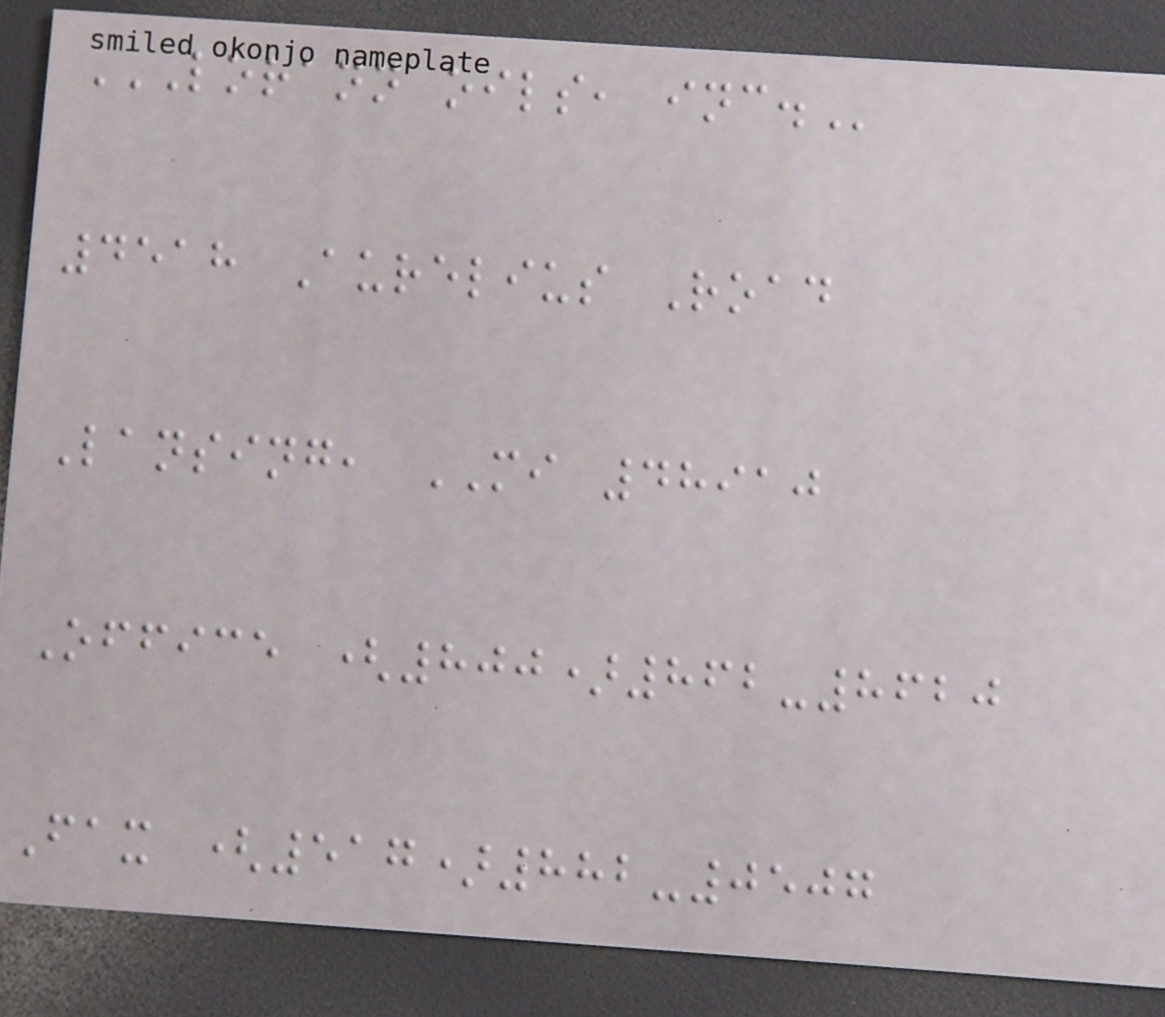LORANN OILS, INC.
4518 Aurelius Road
Lansing, MI 48910
Office (800)862-8620
Fax (517)882-0507
